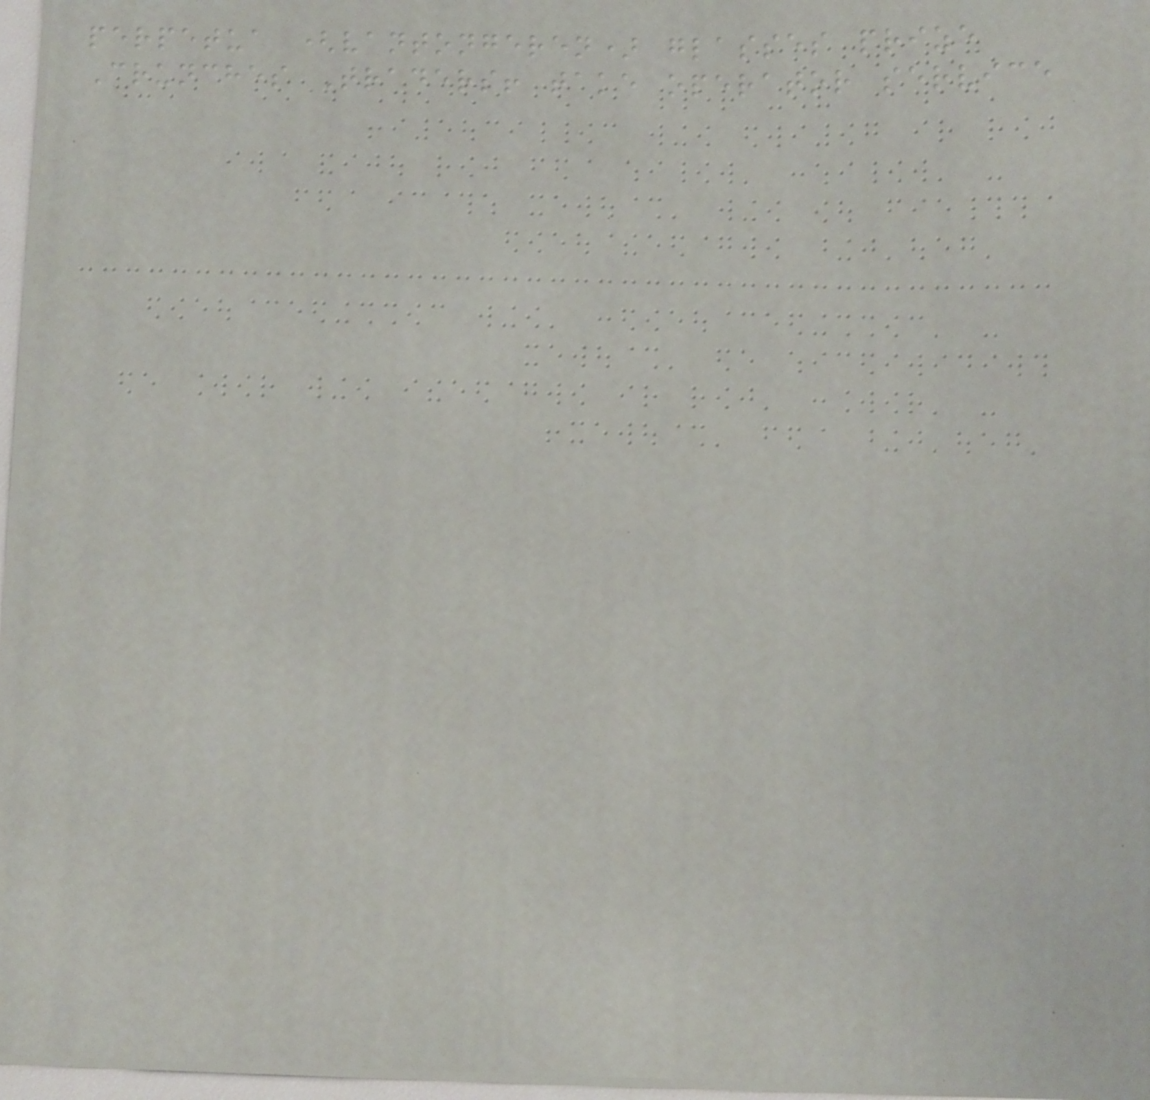perpetua (vantongeren) glasses prize
Crunches Traders! take operator service
